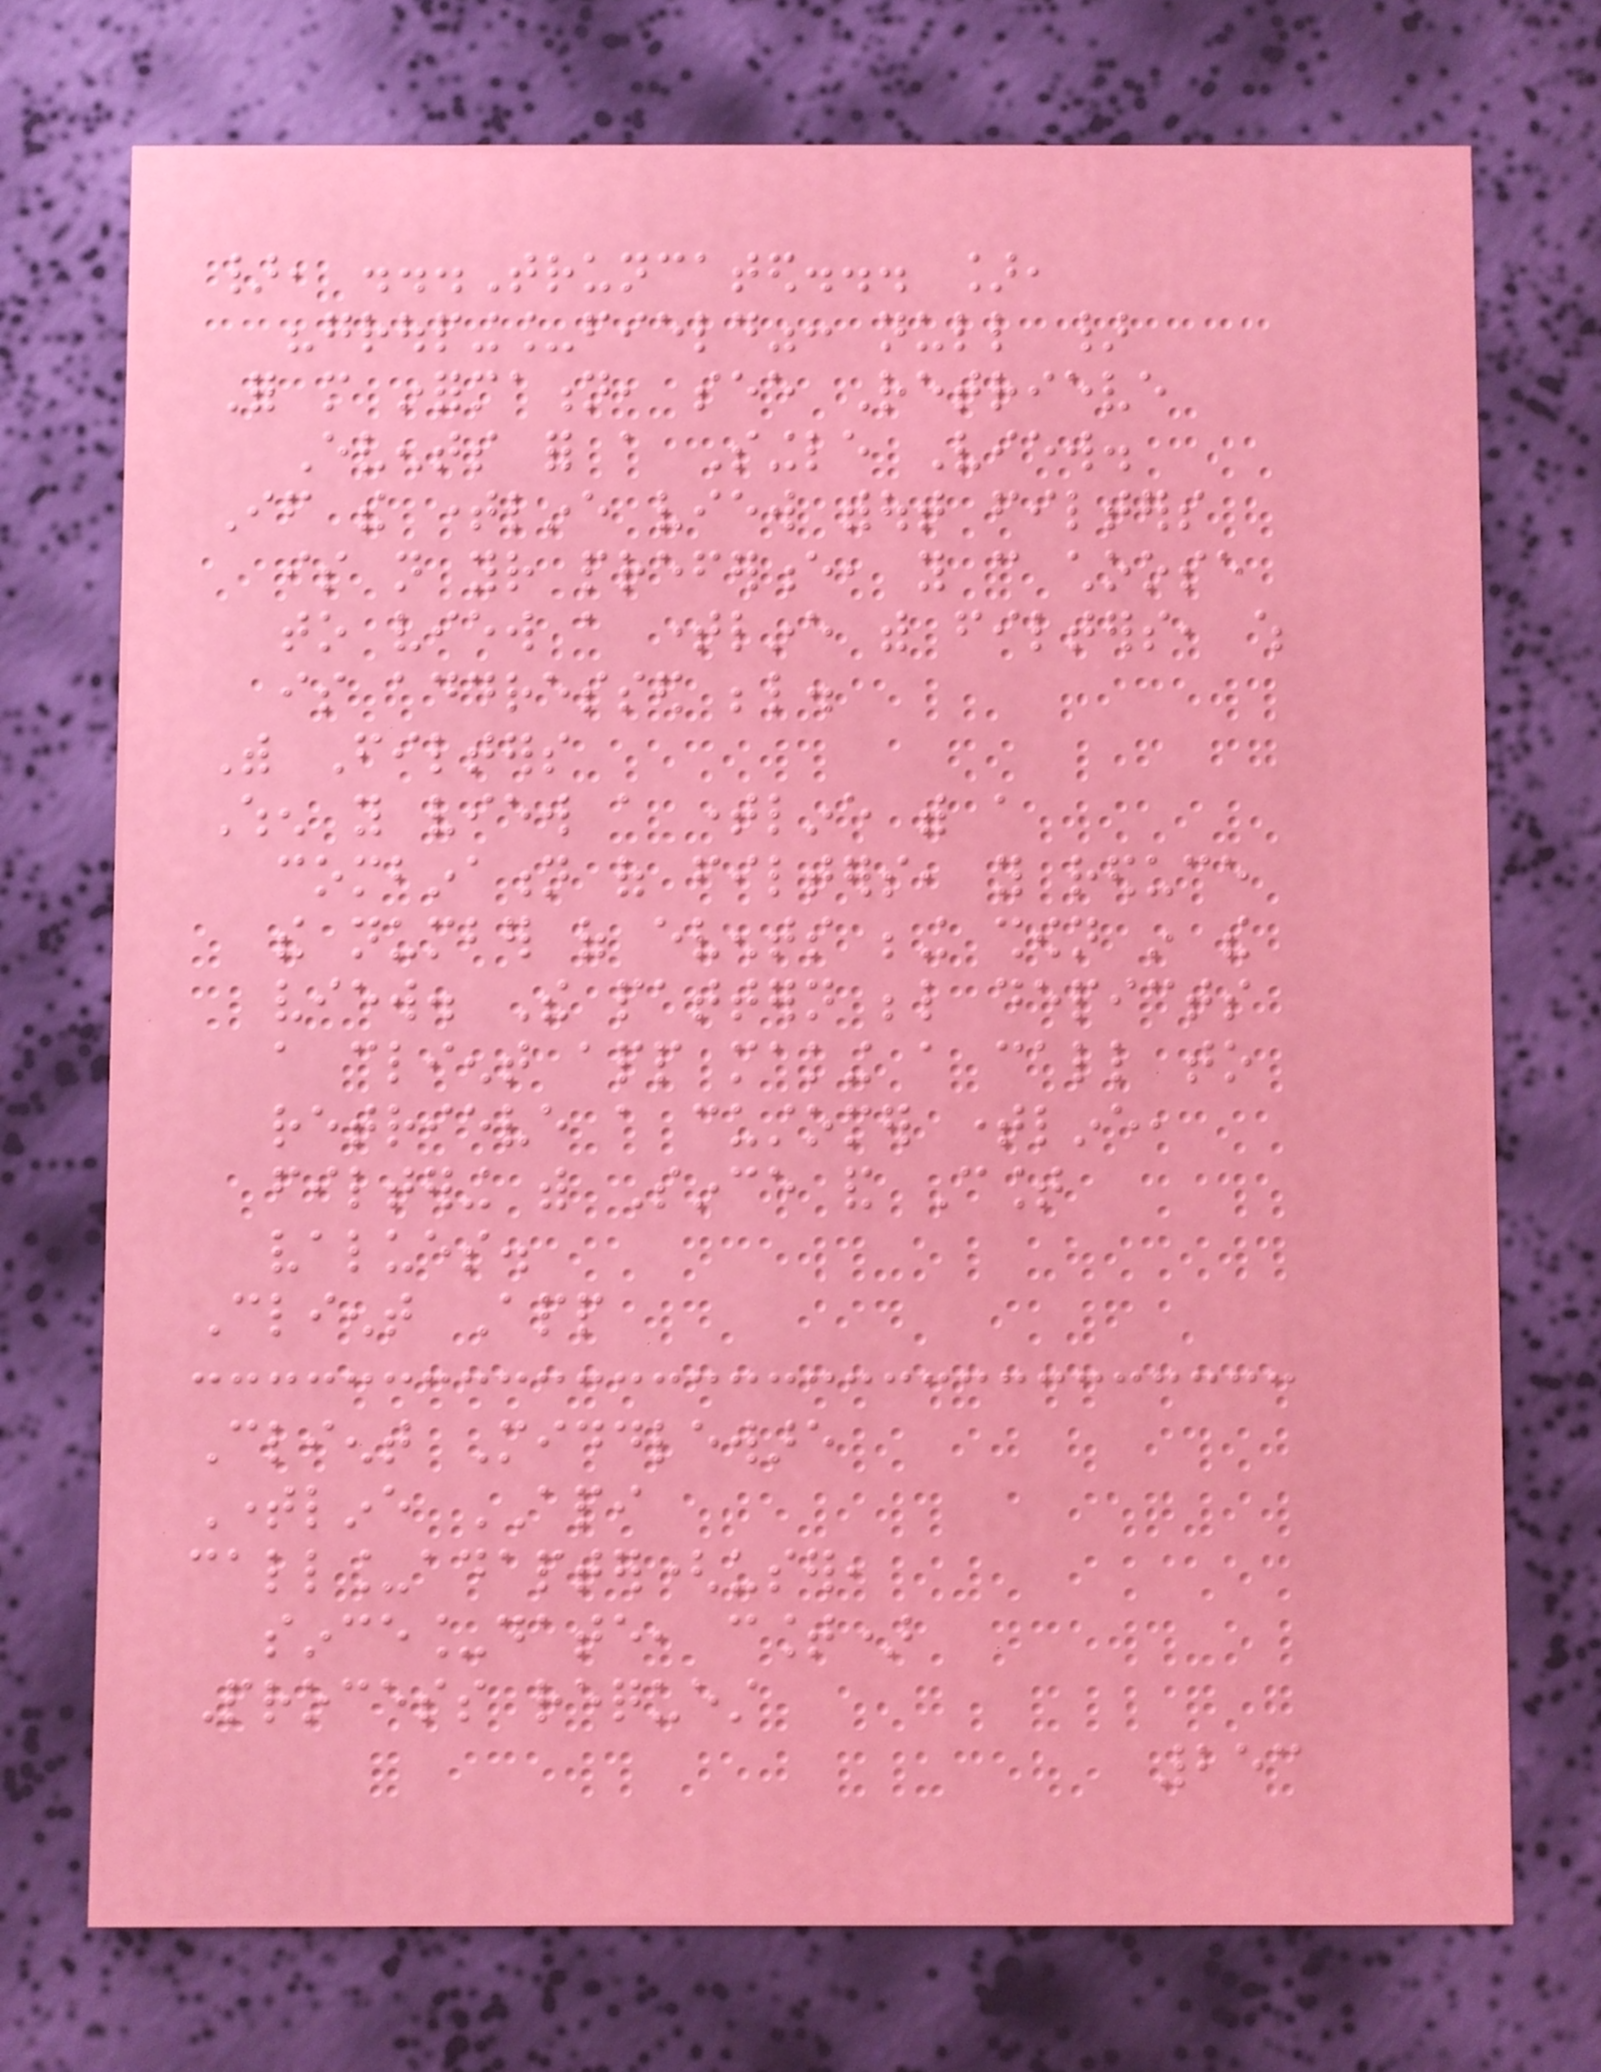}, ...Truncated... ],
"grouping_field": null }
For more information, see Retrieve
Events for a Single View.
If the timeline view without filters
is not your preference, you can choose
to view a timeline with filters, which
is addressed below.
With Filters
When you view a timeline with a
combination of filters, you reduce
the number of events being shown in the
view. The pattern below depicts
a client app making a call to
retrieve a customer timeline,
filtering with Since and Count
values.
Client App
Client Middleware
Timeline API
call_adapter(user,
since_date, count)
Process request
253
